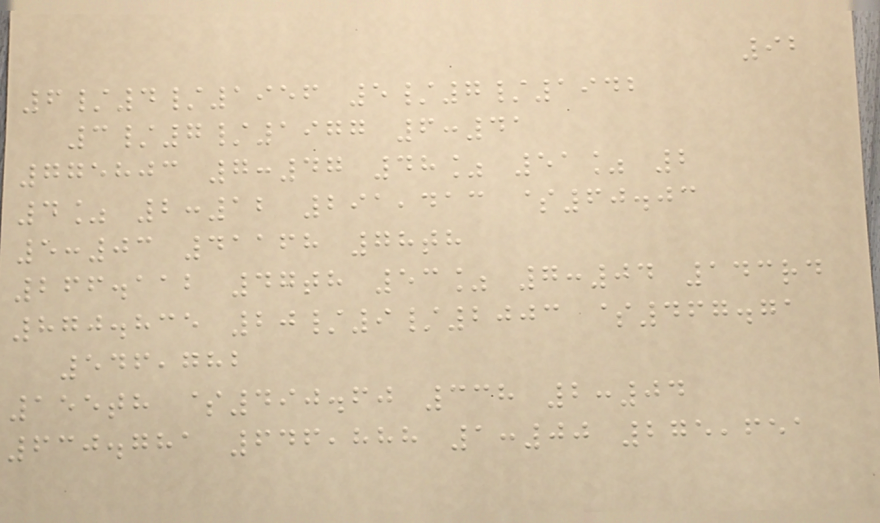92
6/4/1956 5/7/1942
3/7/1977 6:41
775803 7:47 48% 51% 2
4% 2:12 291,413 $60.03
5:03 41168 78th
266.112 47th 53% 7:04 143rd
870.835 20/9/2003 $467.71
546,782
155th $490.60 338 2:04
630.781 646,888 1:00 275,651
